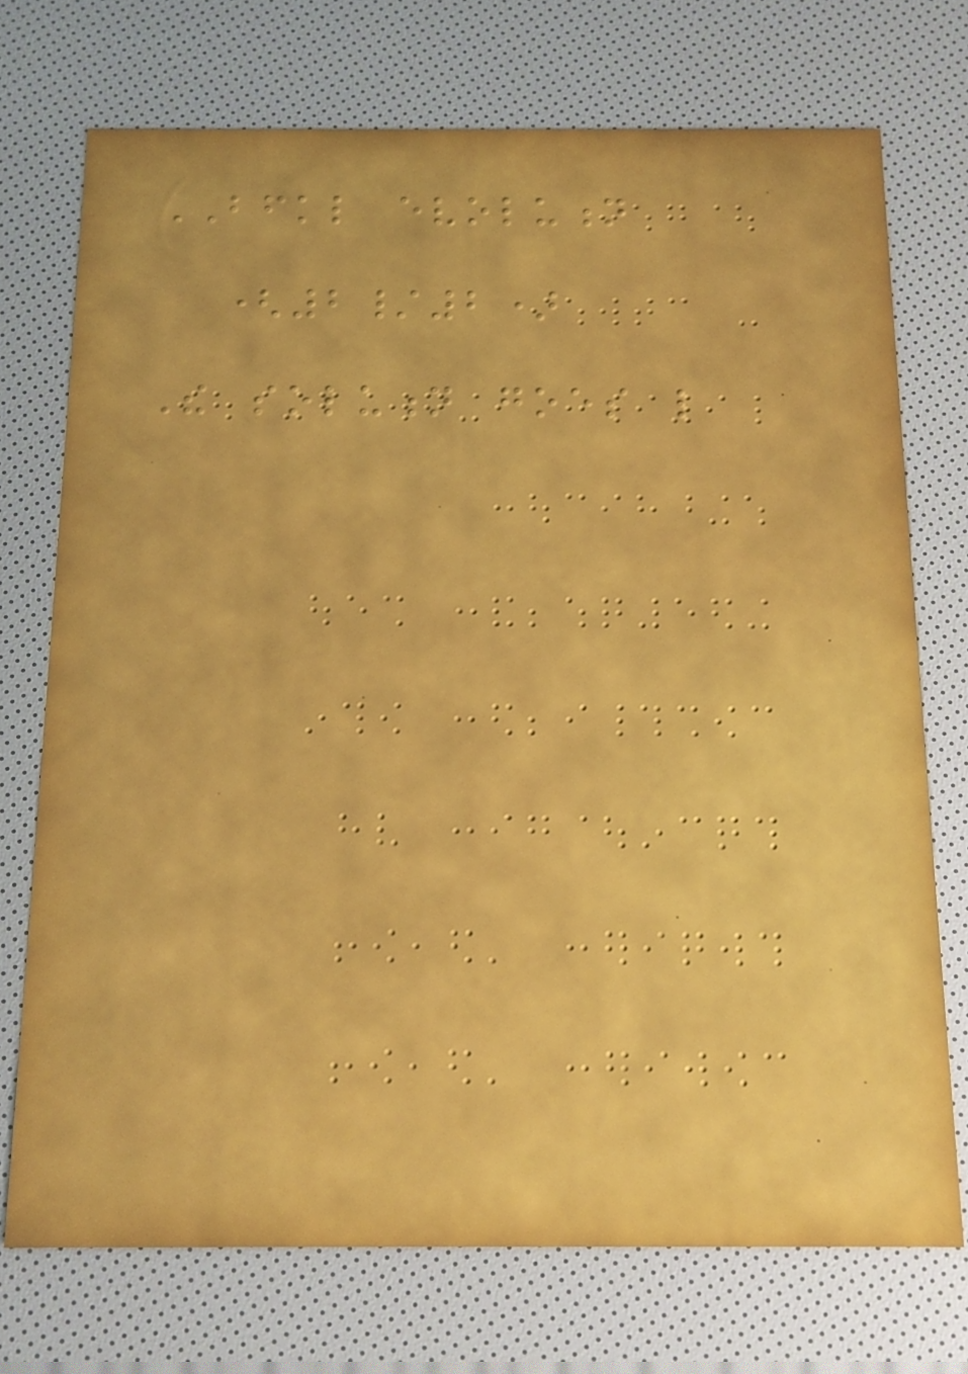BFKL evolution
(2/2)
The solution goes like
